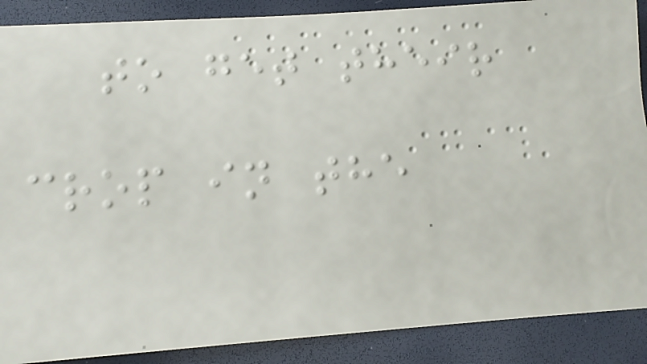to get their
crop in the
